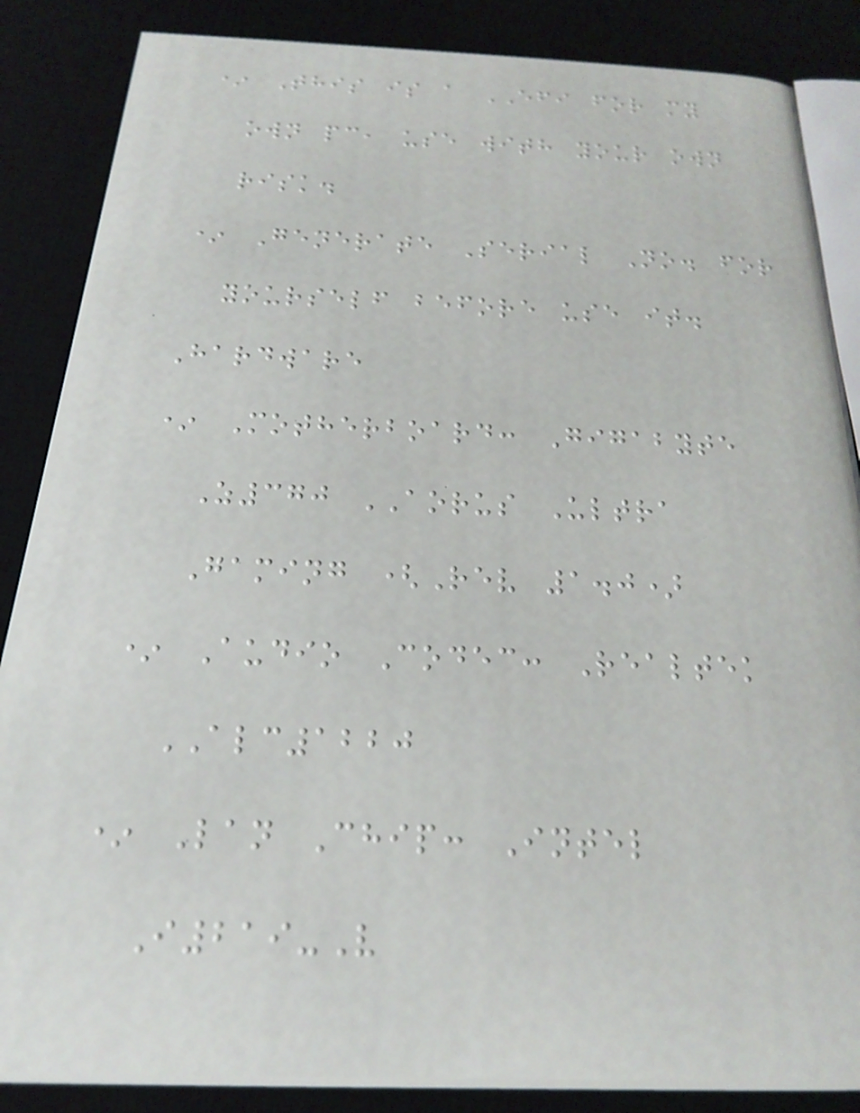* This is a EFI for my
own pc, use with your own
risk.
* Generate Serial No. for
yourself before use it.
Hardware
* Motherboard: Gigabyte
Z370 AORUS Ultra
Gaming (Rev 1.0)
* Audio Codec: Realtek
ALC1220
* Lan Chip: Intel
I219-V
